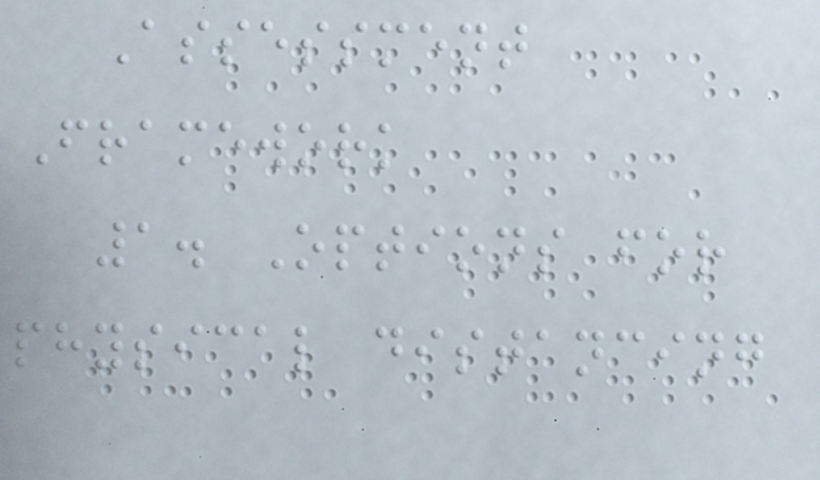Assessment
Framework
1. Options for
physical distancing
